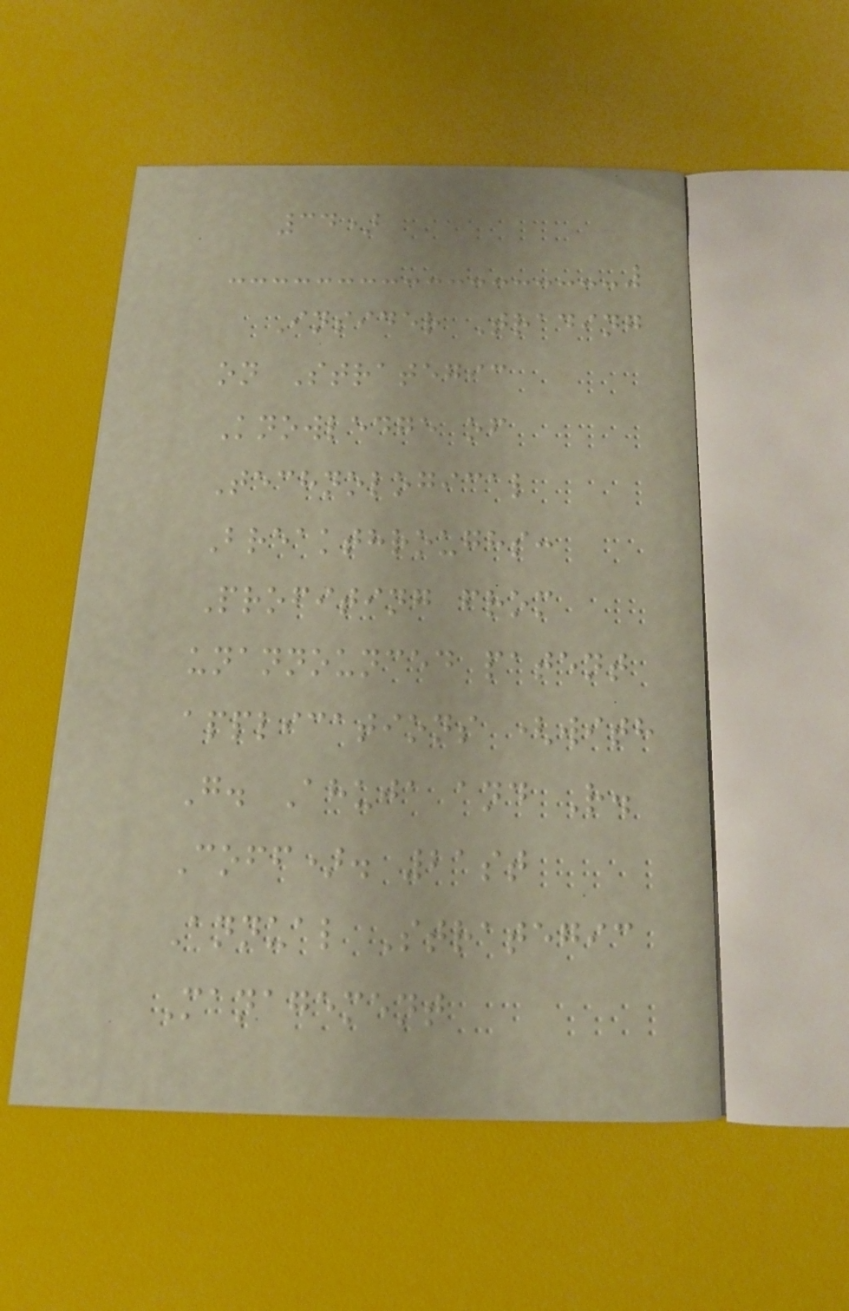34)
Insider Trading
on Strategic
Knowledge of
Technological
Breakthroughs:
Profiting from
unannounced patent
applications (with
G. Ahuja and R.
Coff). 21st
Annual Strategic
Management
